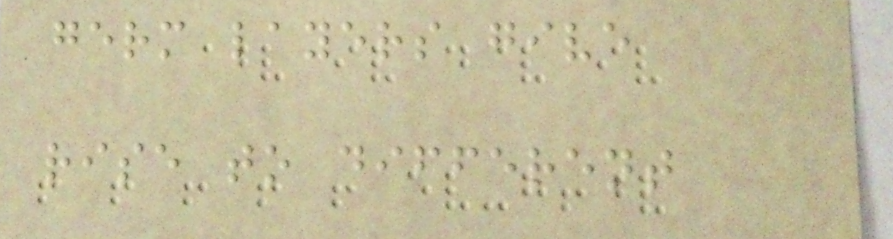germ layers give
rise to different
